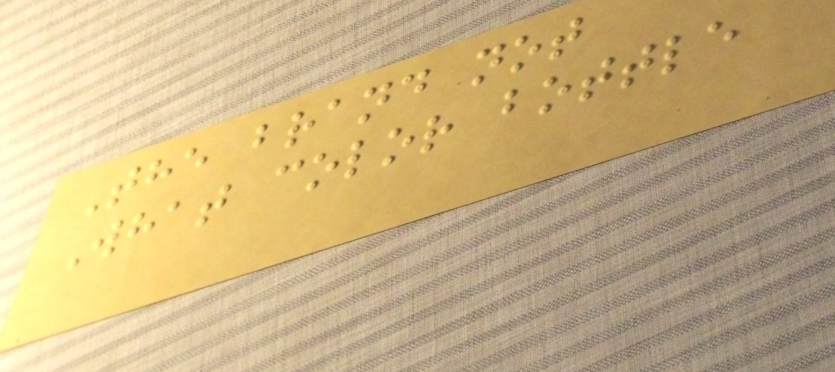The brand not
What color bottle
